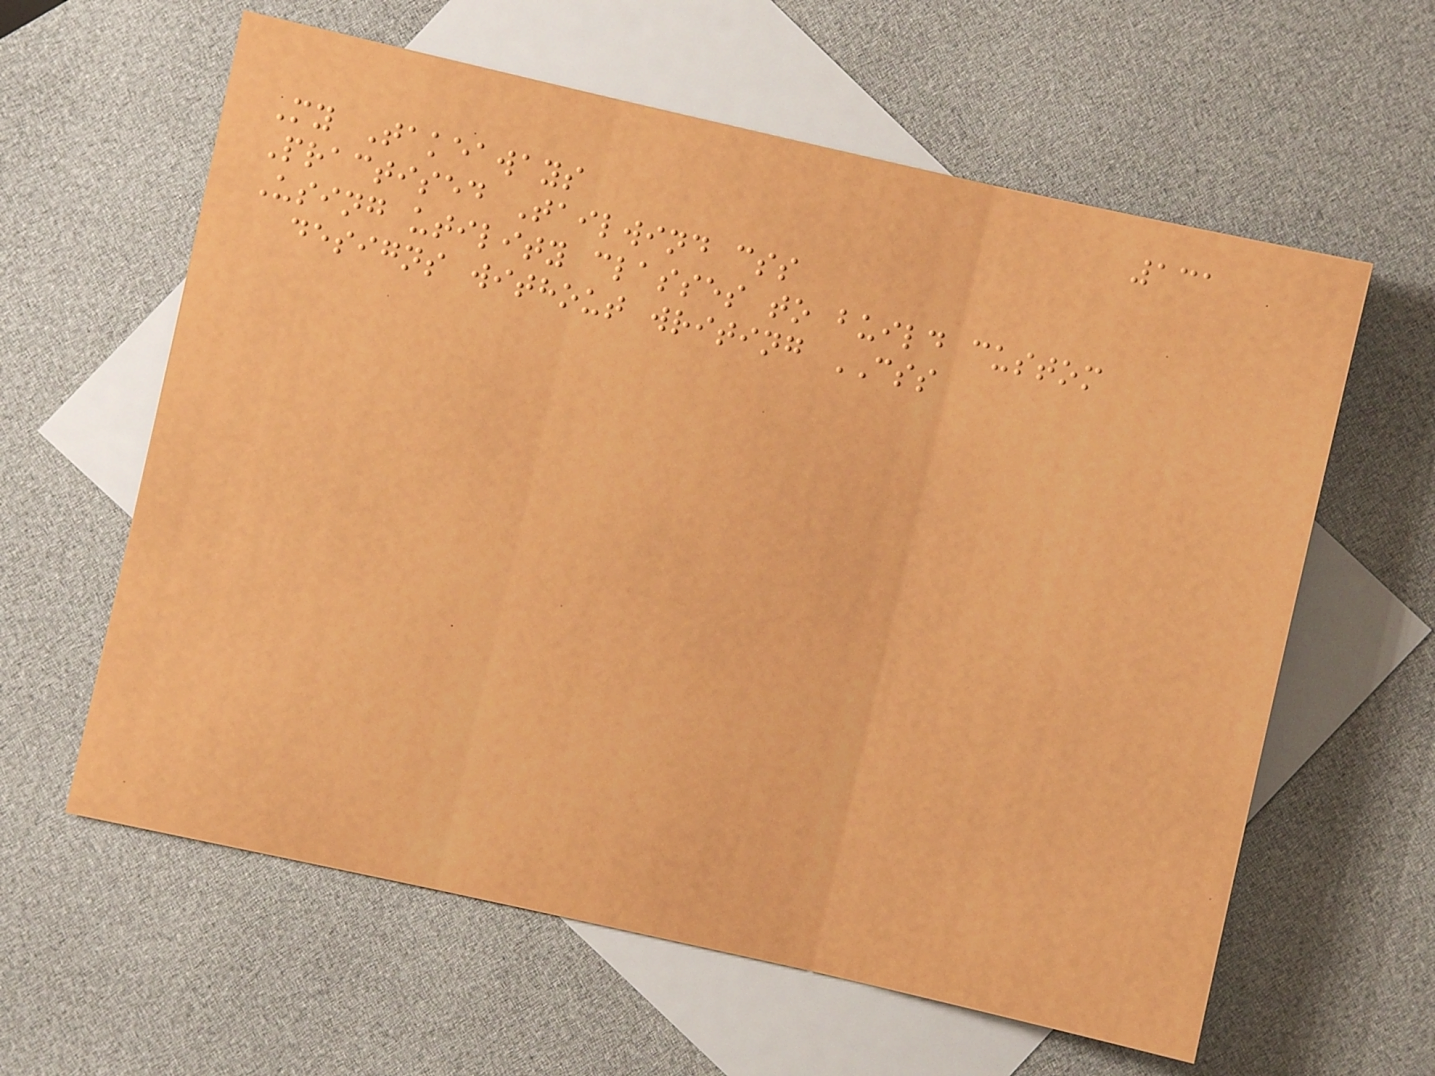131
My Takeaways
Practised Tailwind css
Using utility classes to build custom
designs without writing CSS
